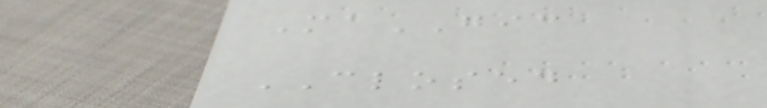MaGIC
CLOSED
